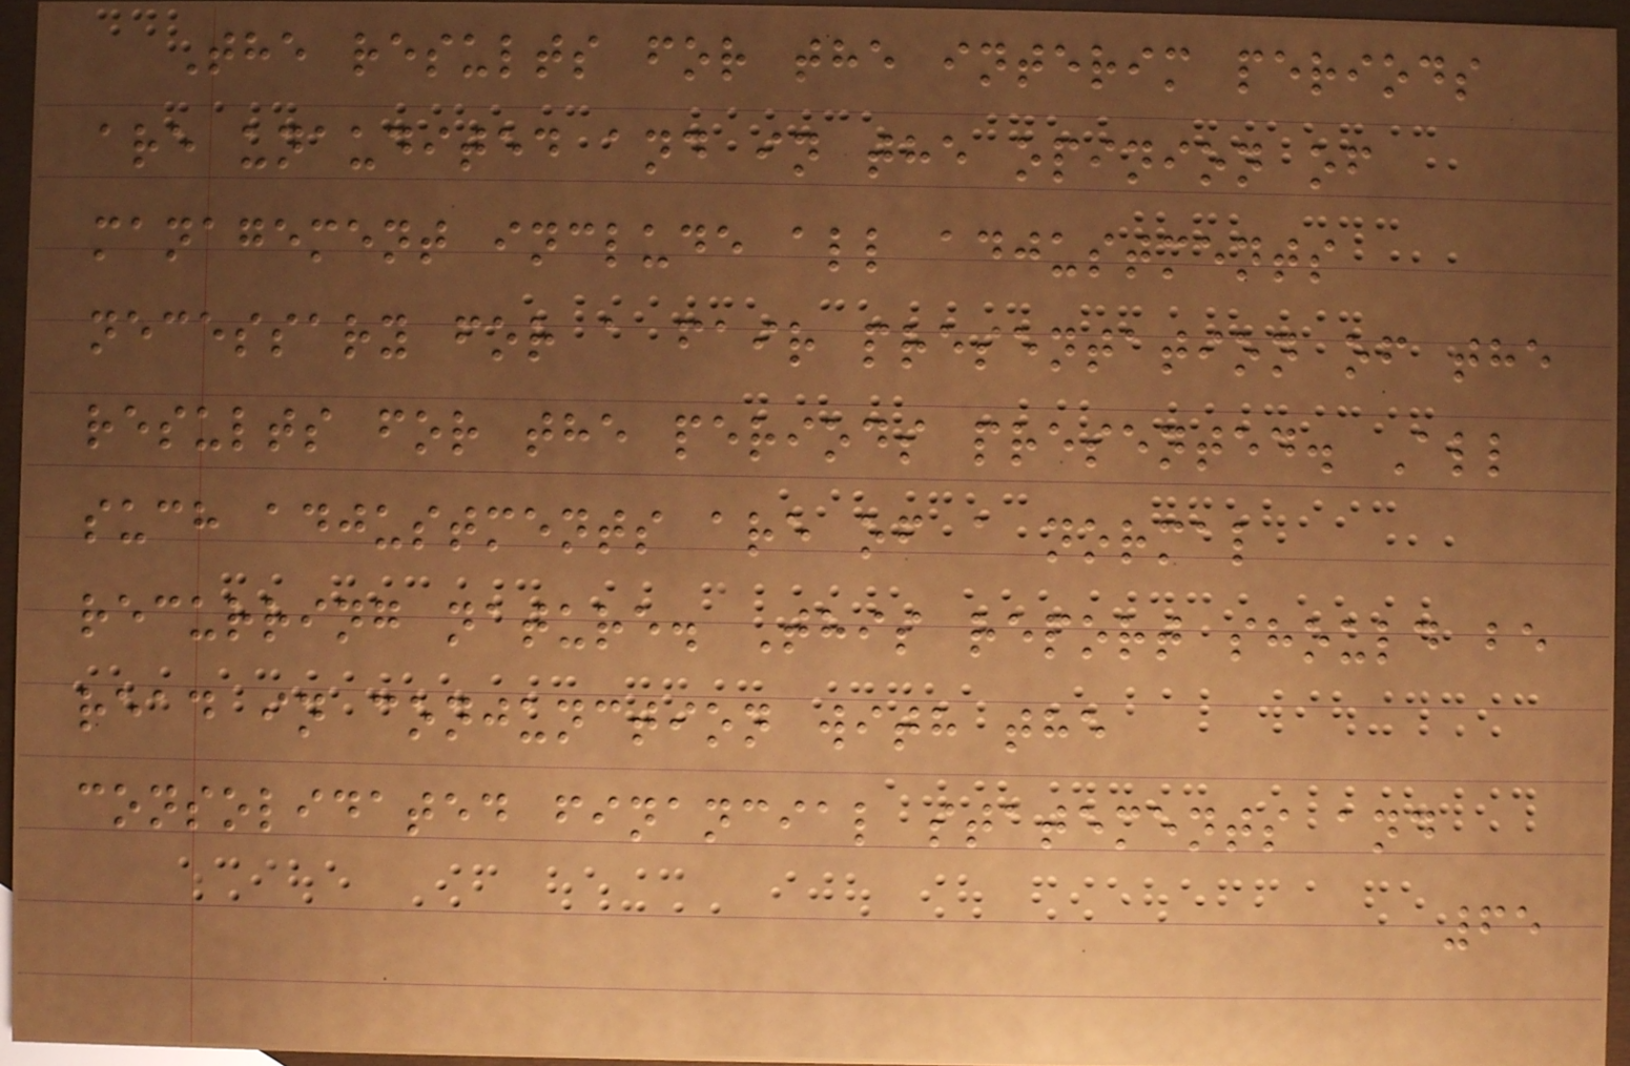The results for the interim periods
are unaudited and in the opinion of
management include all adjustments
necessary for a fair presentation of the
results for the periods presented. All
such adjustments are of a normal
recurring nature. This report should be
read in conjunction with the
consolidated financial statements and
65
